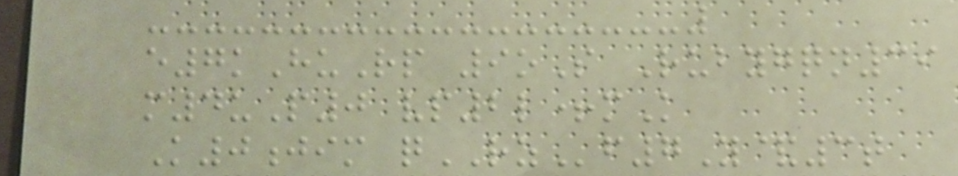e7kHuRp 9oS Rubygqn39
m4uP0 vp2l+mK
K0jim qRZf7Y&3t
